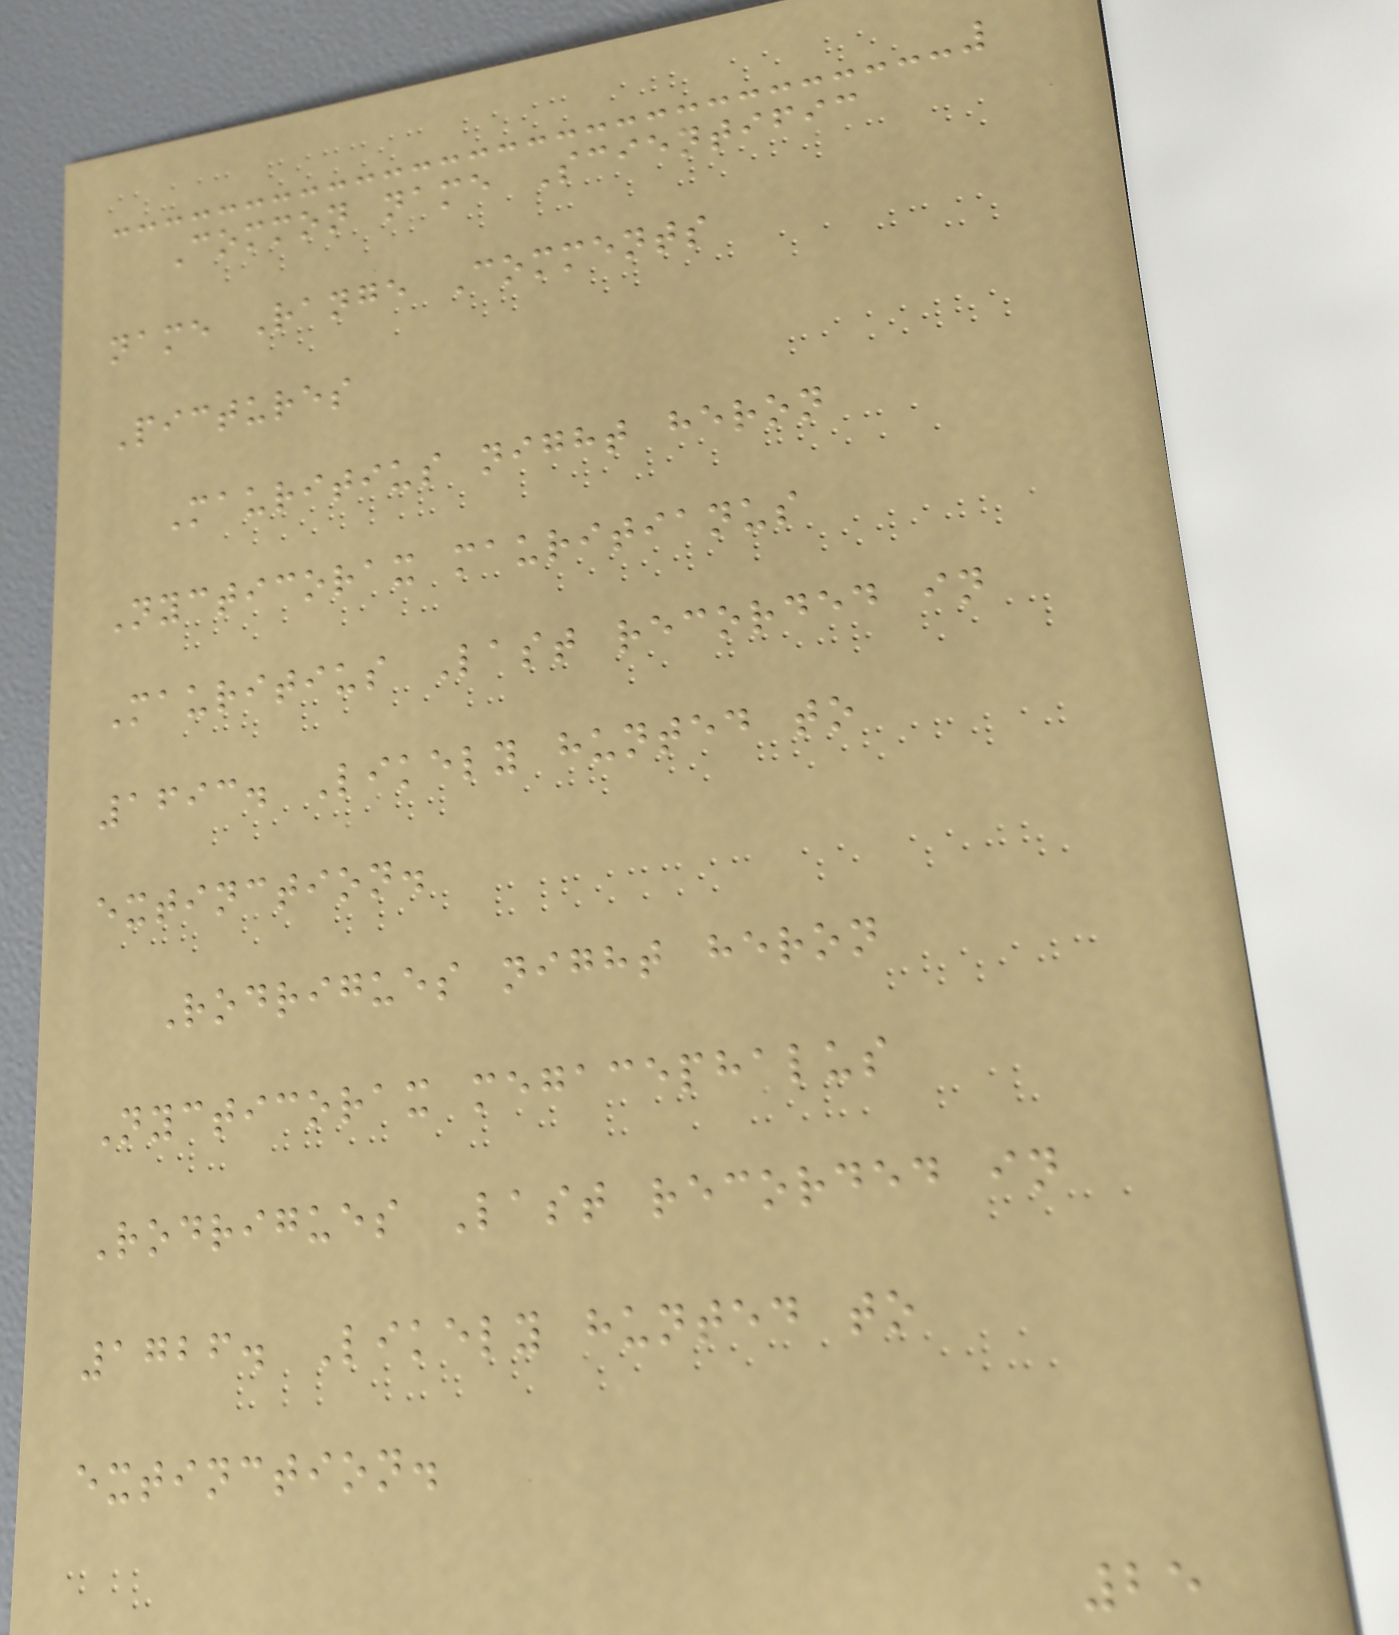Common name Scientific
name Range Comments
Pictures
Mauritius night heron
Nycticorax mauritianus
Mauritius Last recorded in
1693. Likely hunted to
extinction.
Rodrigues night heron
Nycticorax megacephalus
Rodrigues Last recorded in
1726. Likely hunted to
extinction.
25
